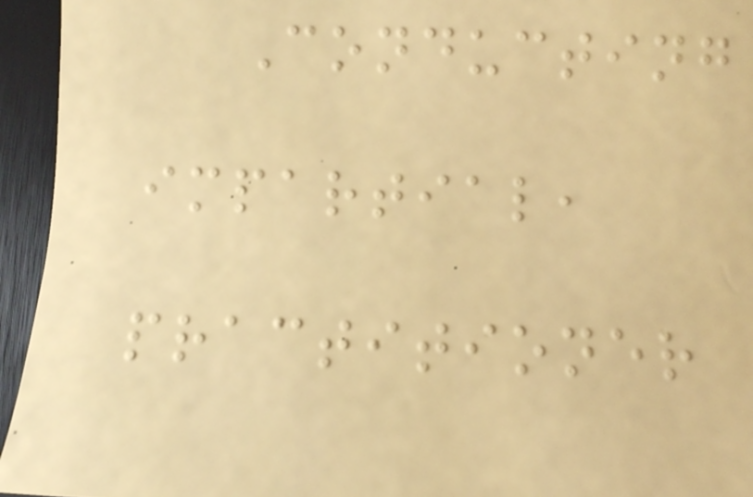Conducting
impartial,
practitioner
